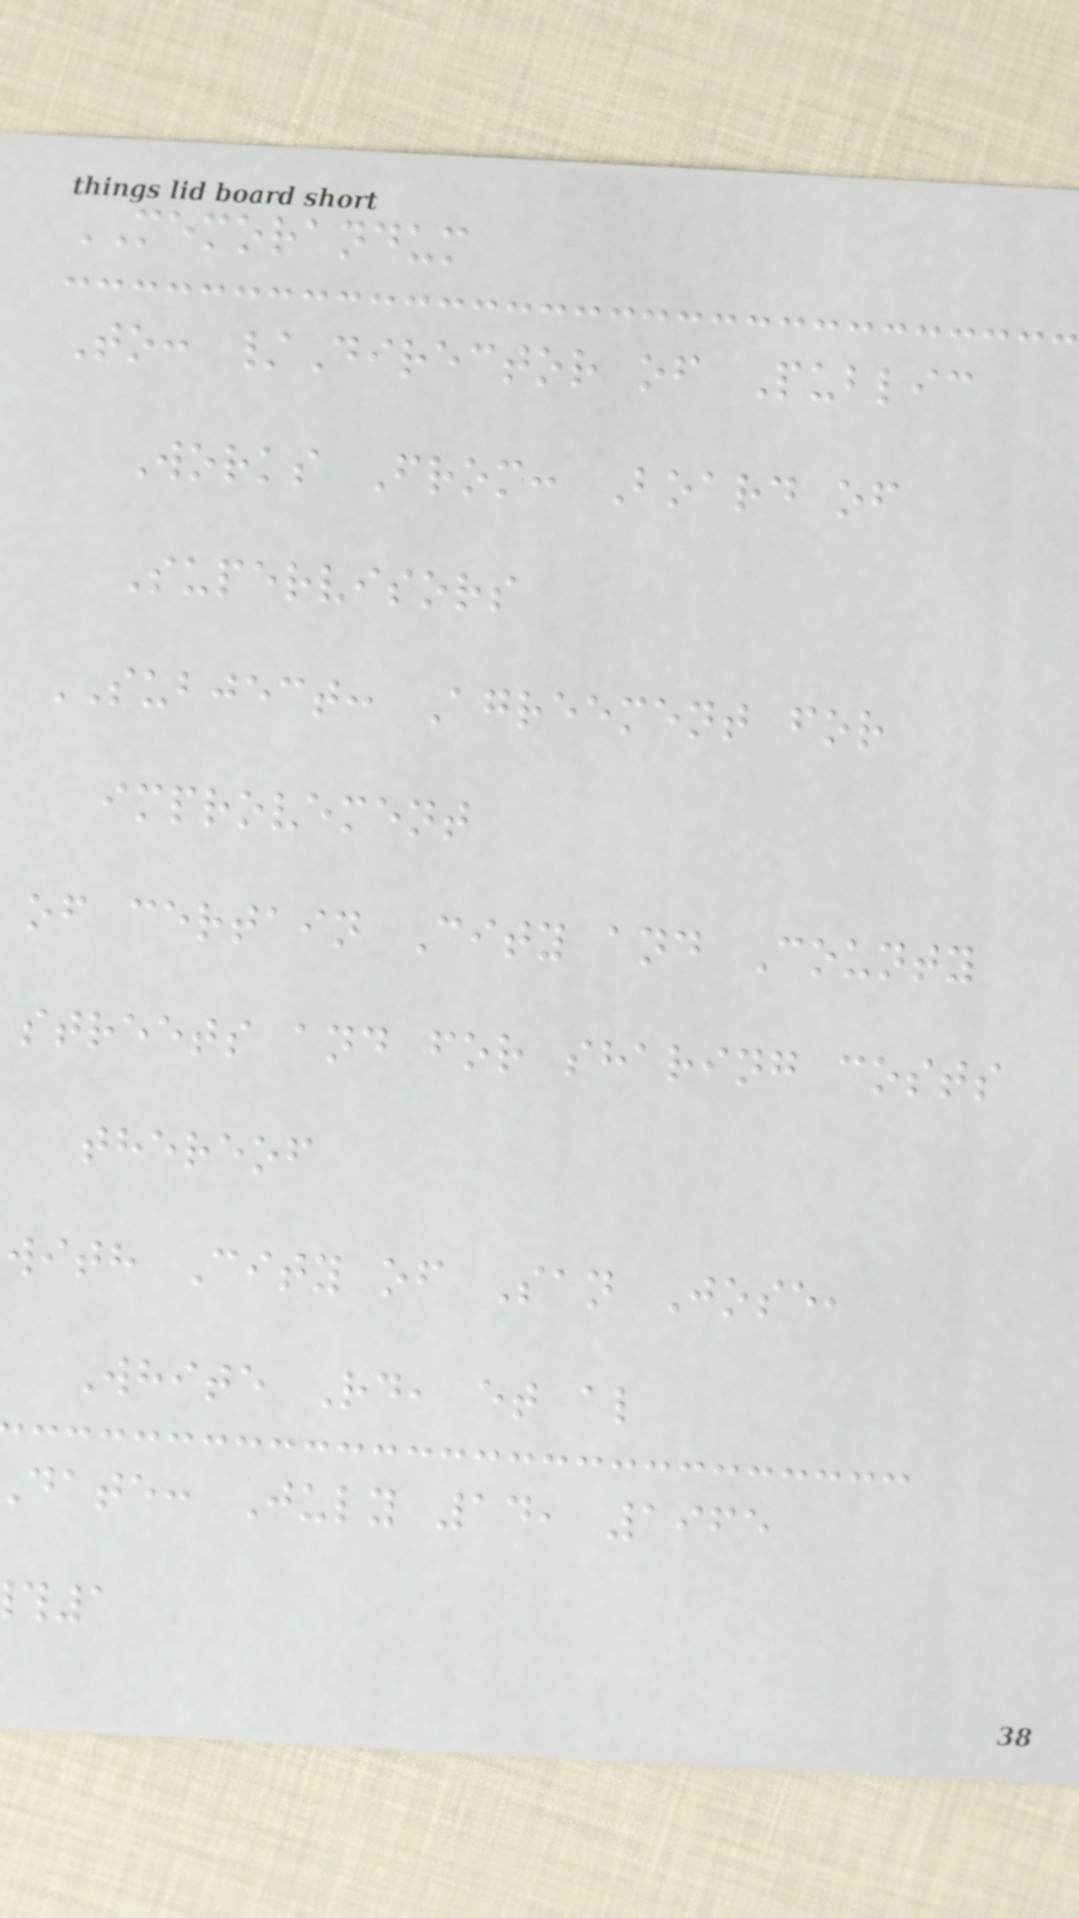MEMORANDUM
To: /Director of Public
Works From: Board of
Supervisors
SUBJECT: Agreement for
improvement
of certain City and County
streets and for sharing costs
thereof
with City of San Jose,
White Rd, et al
date: July 14, 1965
